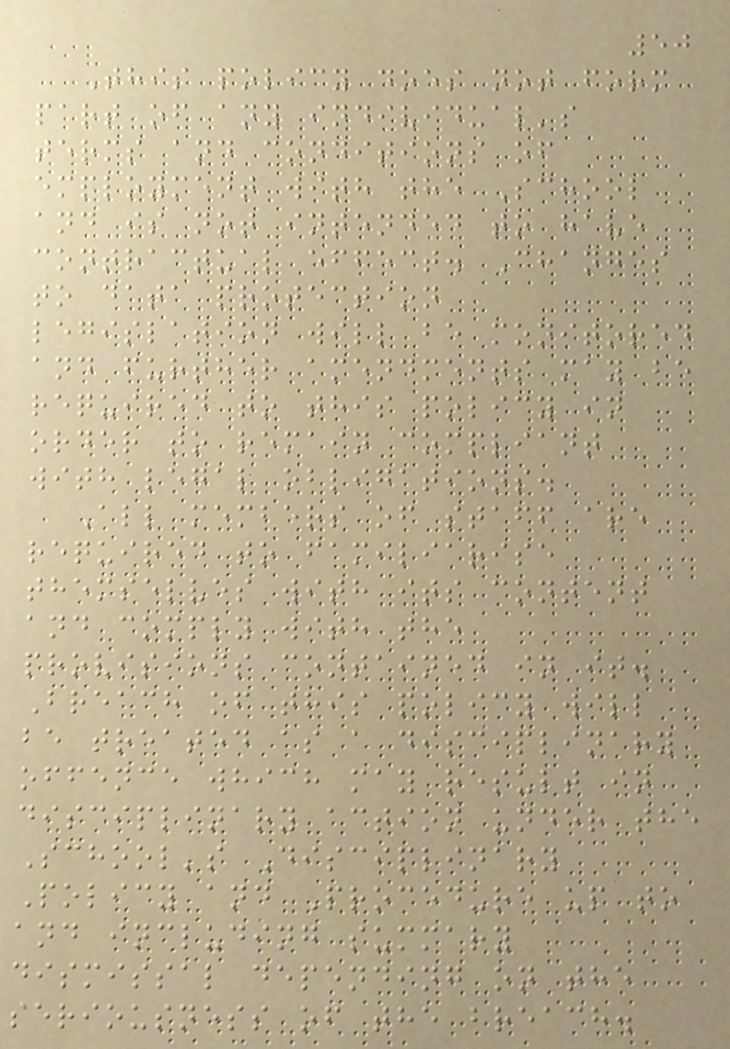50
This policy does not form
part of any individual's
terms and conditions of
employment with the School
and is not intended to have
contractual effect. Changes
to data protection
legislation will be monitored
and further amendments may be
required to this policy in
order to remain compliant
with legal obligations.
All members of staff are
required to familiarise
themselves with its content
and comply with the
provisions contained in it.
Breach of this policy will
be treated as a disciplinary
offence which may result in
disciplinary action under the
School's Disciplinary
Policy and Procedure up to
and including summary
dismissal depending on the
seriousness of the breach.
